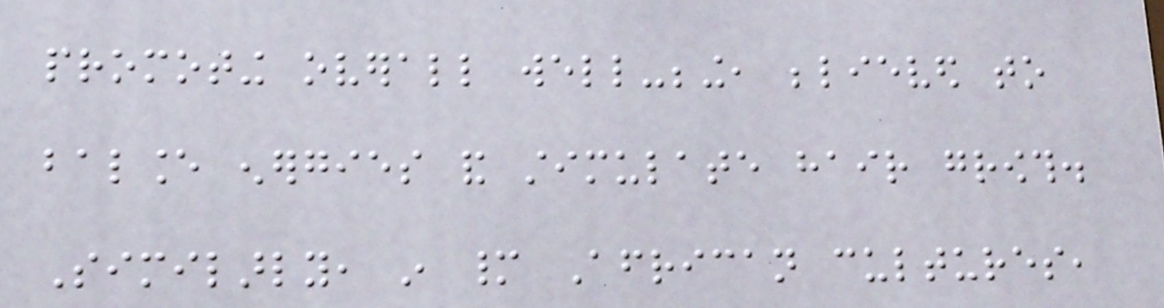promoting overall well-being, believed to
balance energies and stimulate hair growth.
Similarly, in many African cultures,
